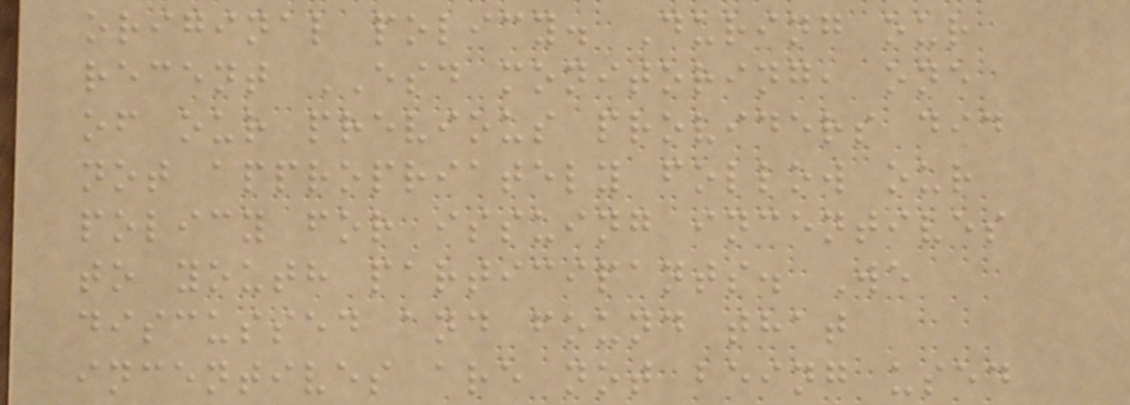original policy. During our
recent ESD monitoring, one
of our previous providers did
not appropriately follow our
policy for issuing incentives
to youth participants. We
discussed and found that
incentives are not being used
